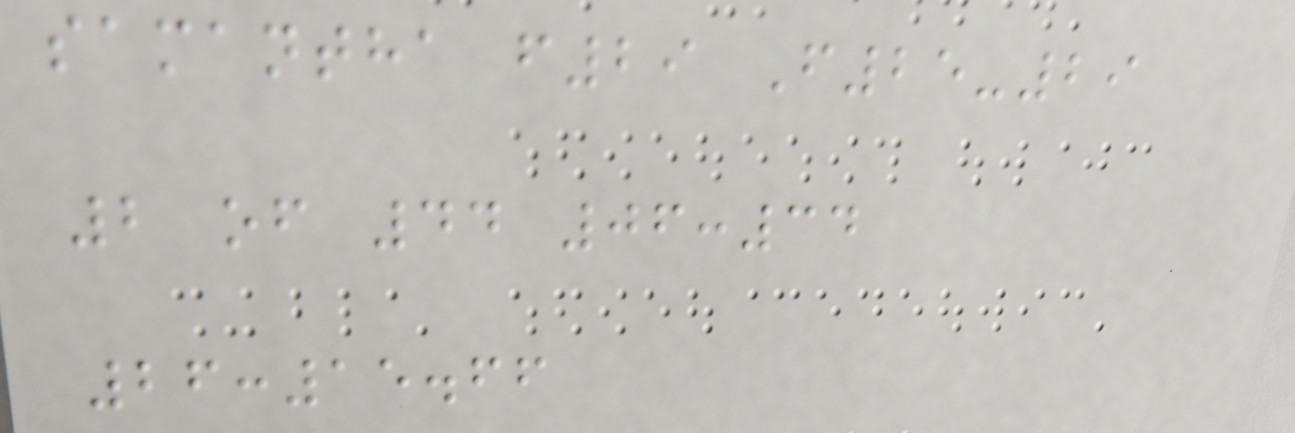samantha f29 F25-29
2 of 44 06:34
26:15.66
